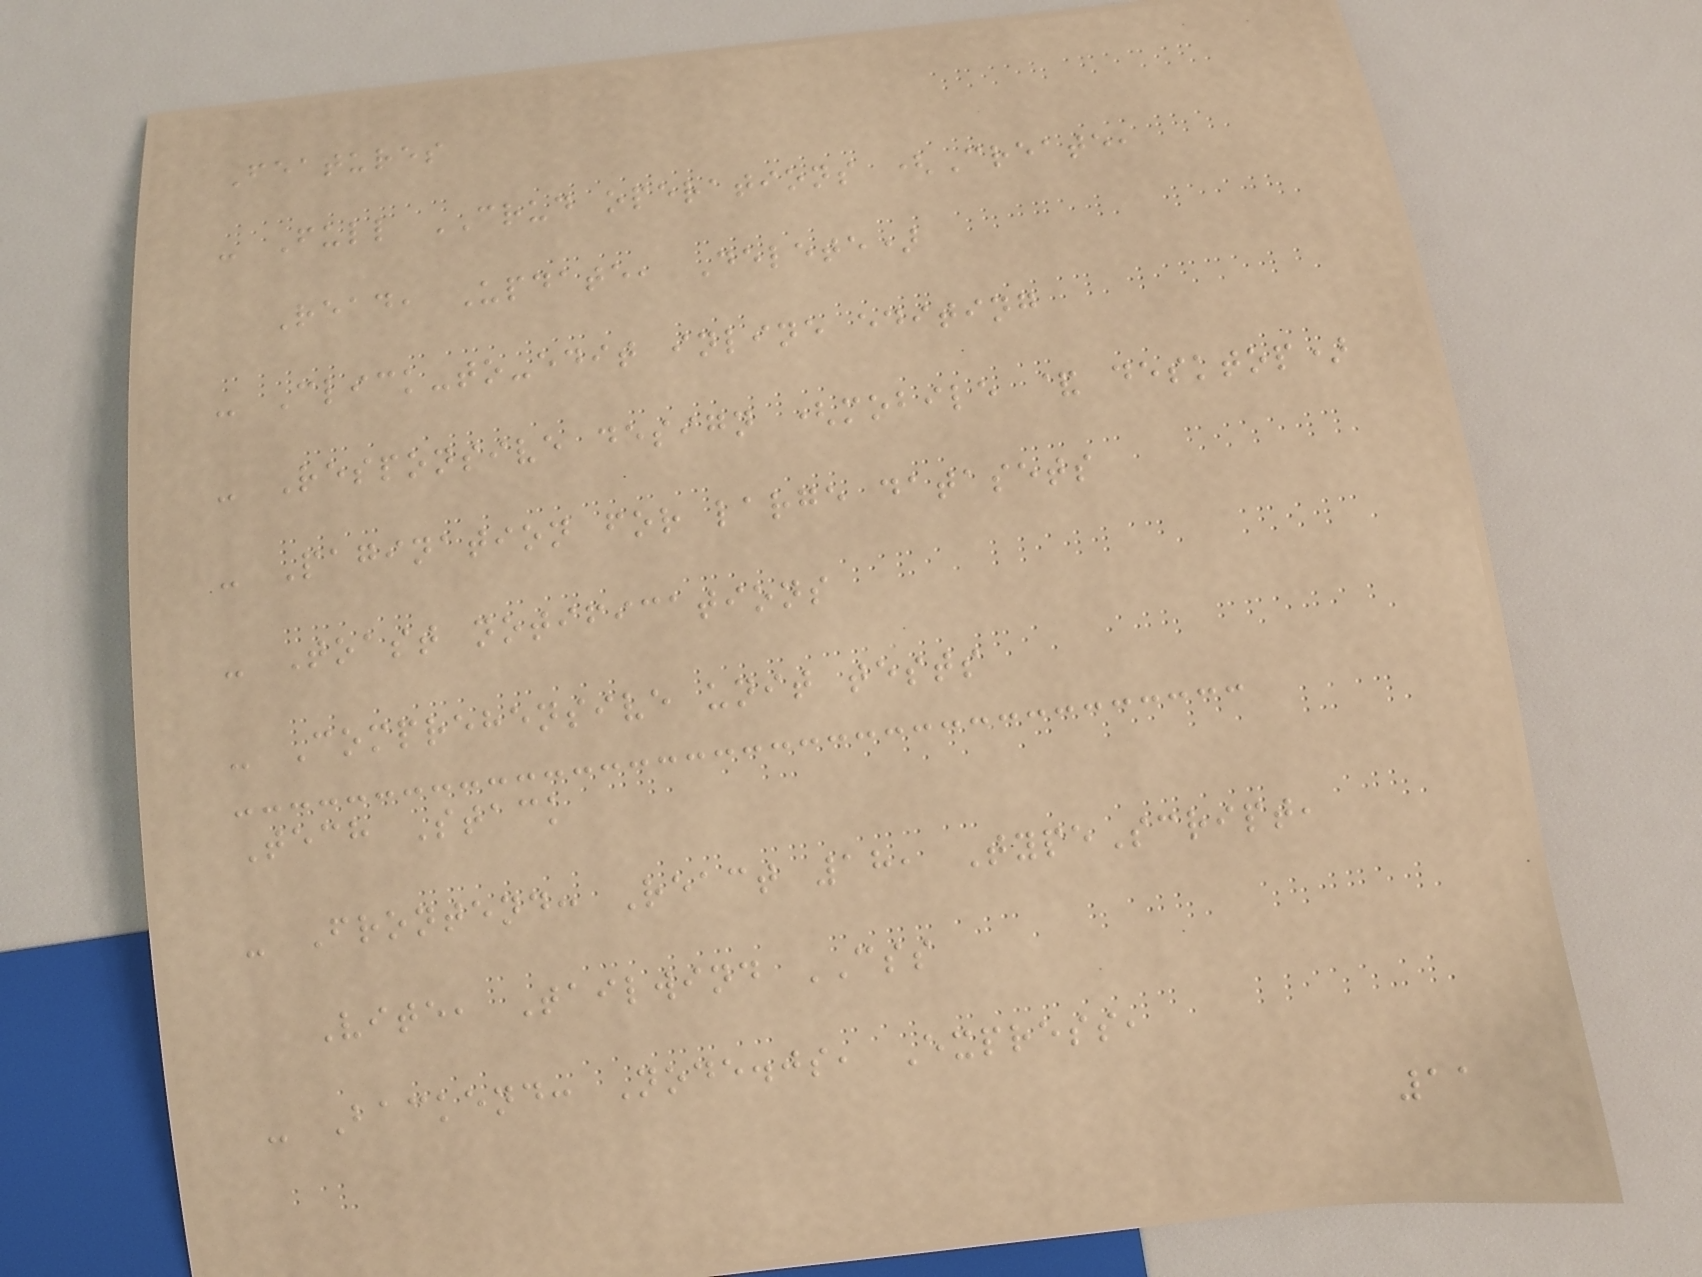Features
- Full CRUD operations (Create,
Read, Update, Delete)
- Click-to-edit inline editing
- Responsive design (mobile & desktop)
- Pagination for large datasets
- Toast notifications
- Comprehensive unit tests
Tech Stack
- Frontend: React 18, TypeScript,
Vite, Tailwind CSS
- Backend: Node.js, Express,
11
